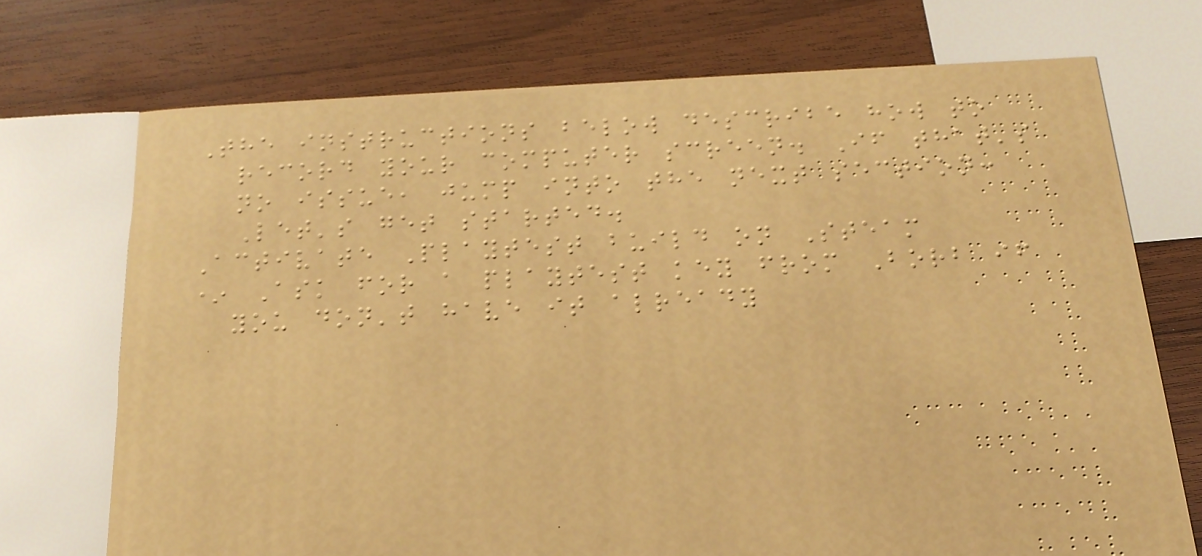The instructions below describe how to
record your computer screen. If that's
no issue, jump into the next section:
Let's get started.
Activate Playtest build on Steam
* Ask for a playtest key from Borb if
you don't have it already
